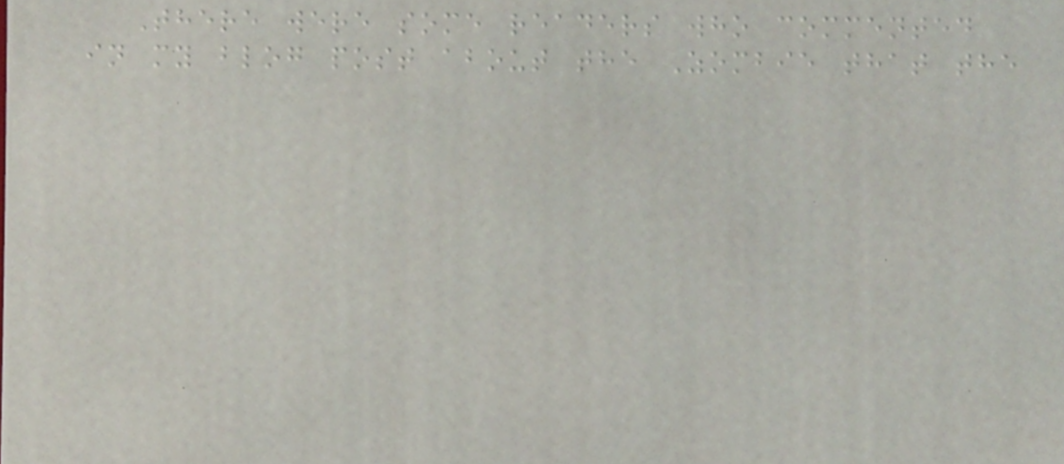There were some readers who commented
in my blog post about the Zombie that the
